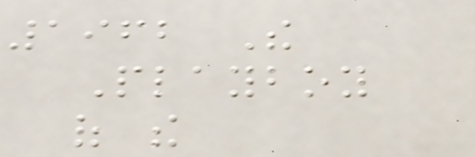1962 The
Playboy
of the
